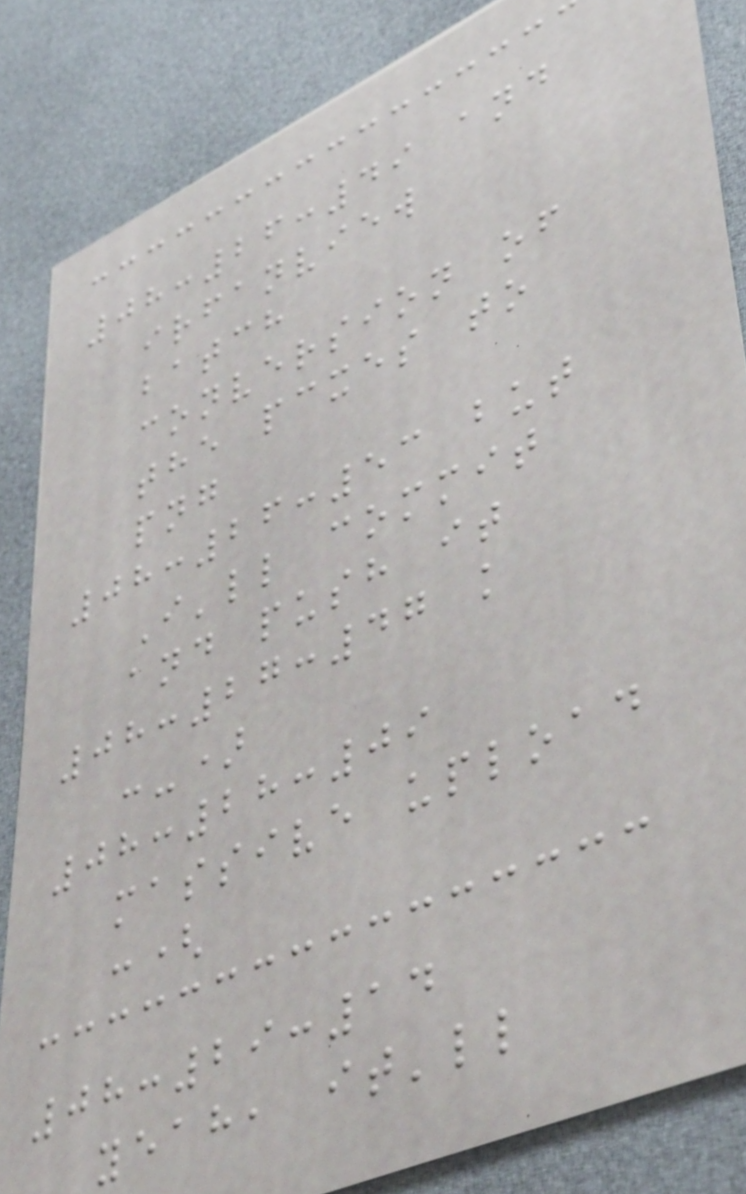08:26:49 and
irfanview
batch
conversion of
the pcxes to
png
08:26:53 but
I'll commit
and push it
08:27:47 k
:-)
08:28:09
massive upload
:(
08:29:14
yeah, it'll
